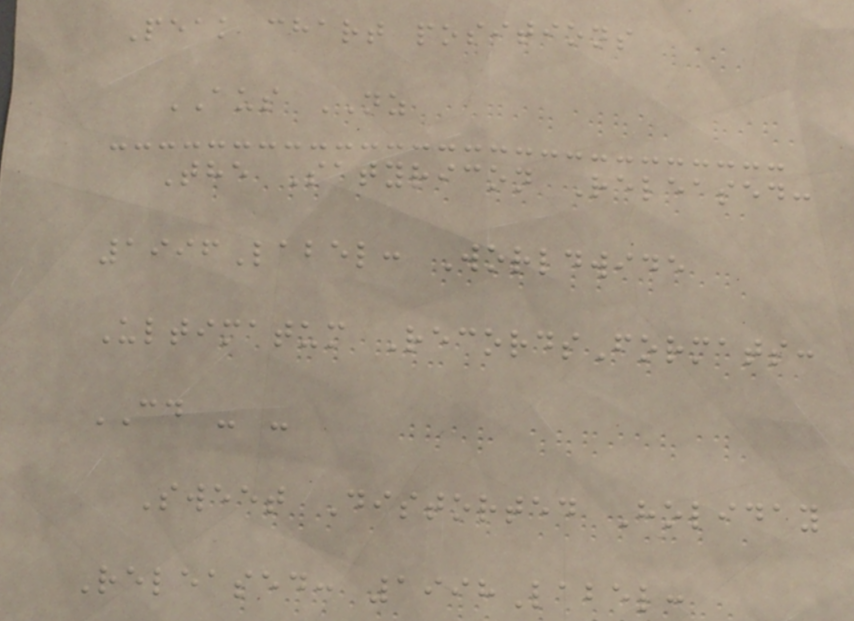Peak chart positions
AUS NZ
The Satyricon Released:
1996Label: Worldwide
Ultimatum RecordsFormats:
CD - -
Sweet Distorted Holiday
Released: 1998Label:
